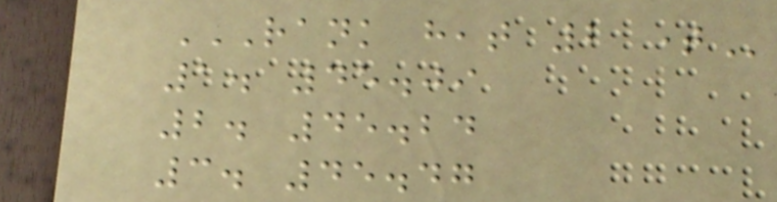RANK HEAT 2 TIME
1. 45.09
2. 45.24
3. 45.47
